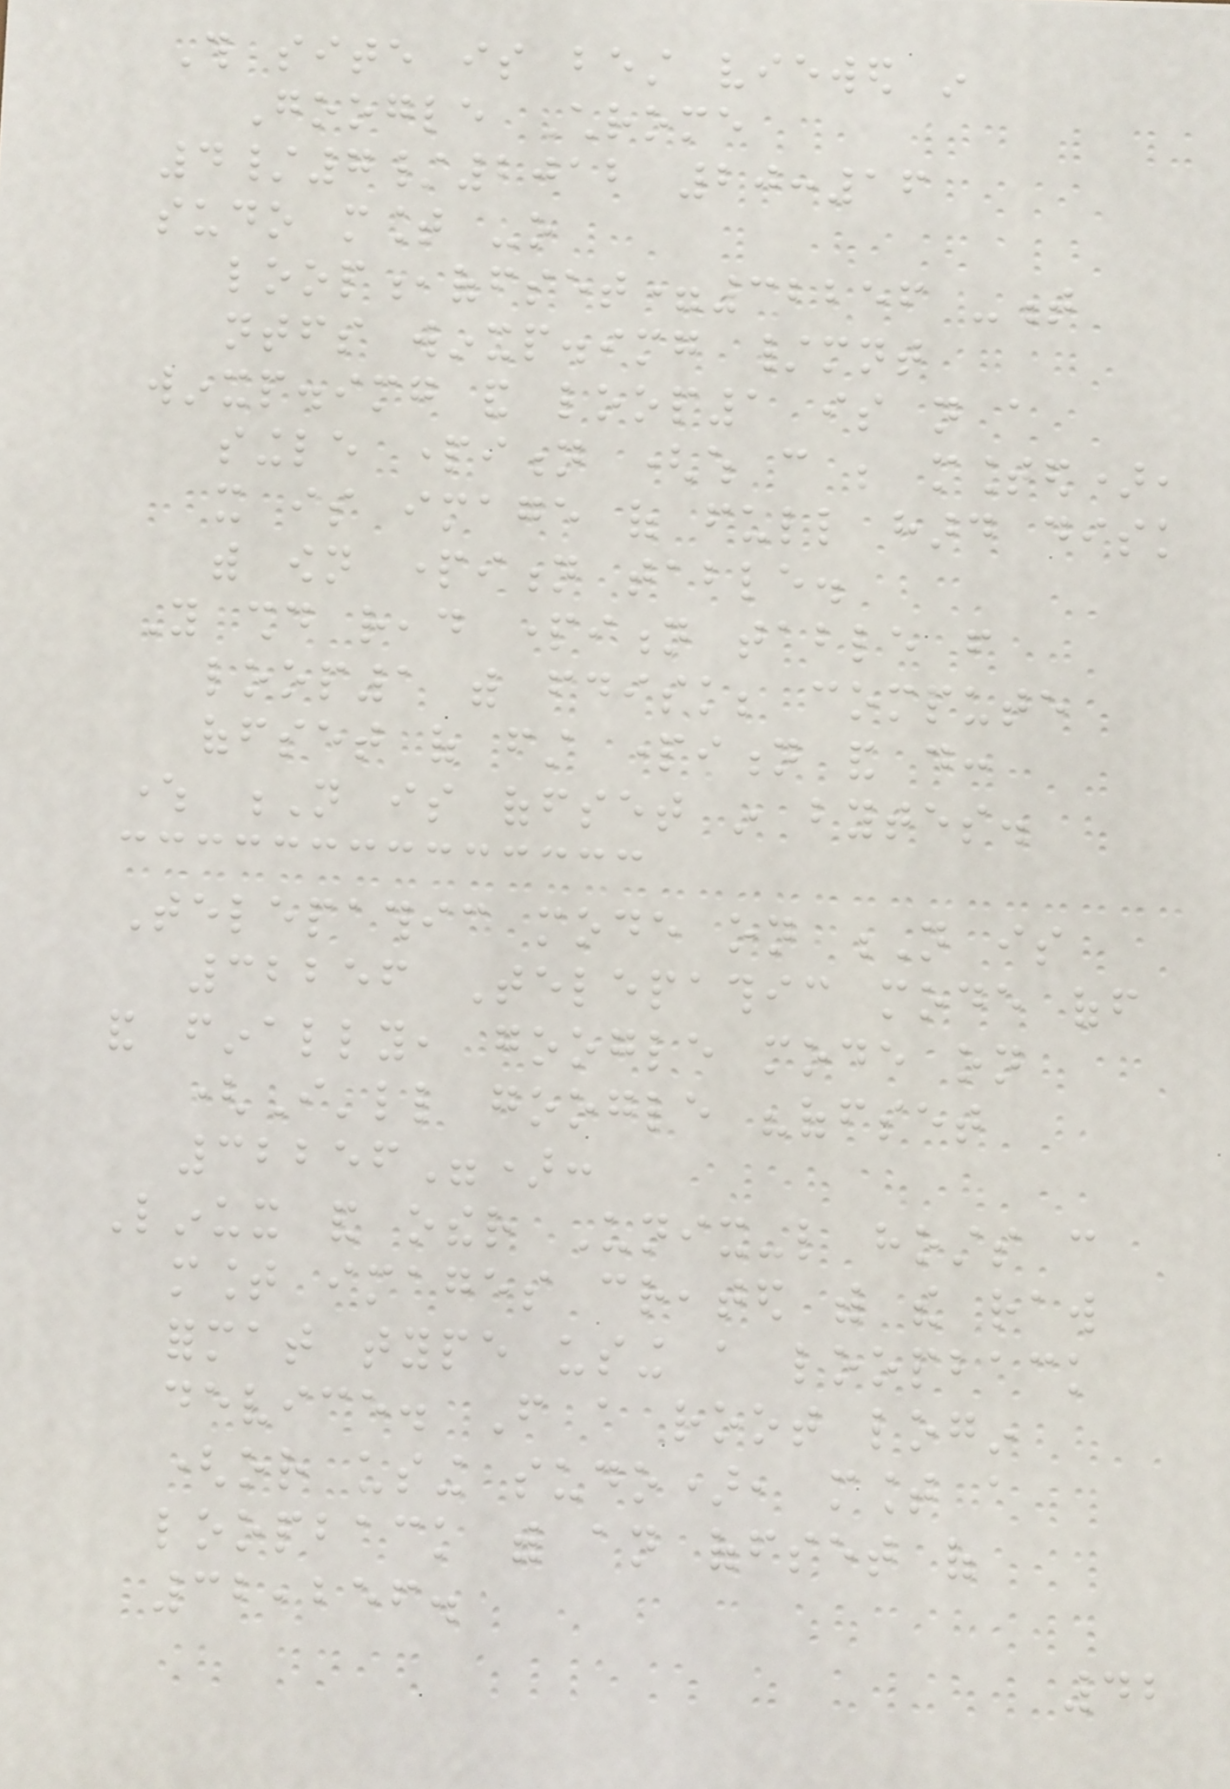This site is best viewed in
Google Chrome
4/7/2012 20:16
sudo mount -o
loop,offset=32256 -t
ntfs winxp.img /mnt
winxp.img and loop1 is not a
single partition (which can be mounted),
it is image of full hard disk
with own partition table.
You should read partition table from
loop1 with fdisk; compute
offset of first partition and do:
where N is offset in bytes.
Telepathic mode on N is
32256 Telepathic mode off
and finally, google mode on
(I'll google "offset
32256"):
Linux and other Unix-like hosts can
mount images created with the raw
format type using a loopback
device. From a root login
(or using sudo), mount a
loopback with an offset of
32,256.
42
